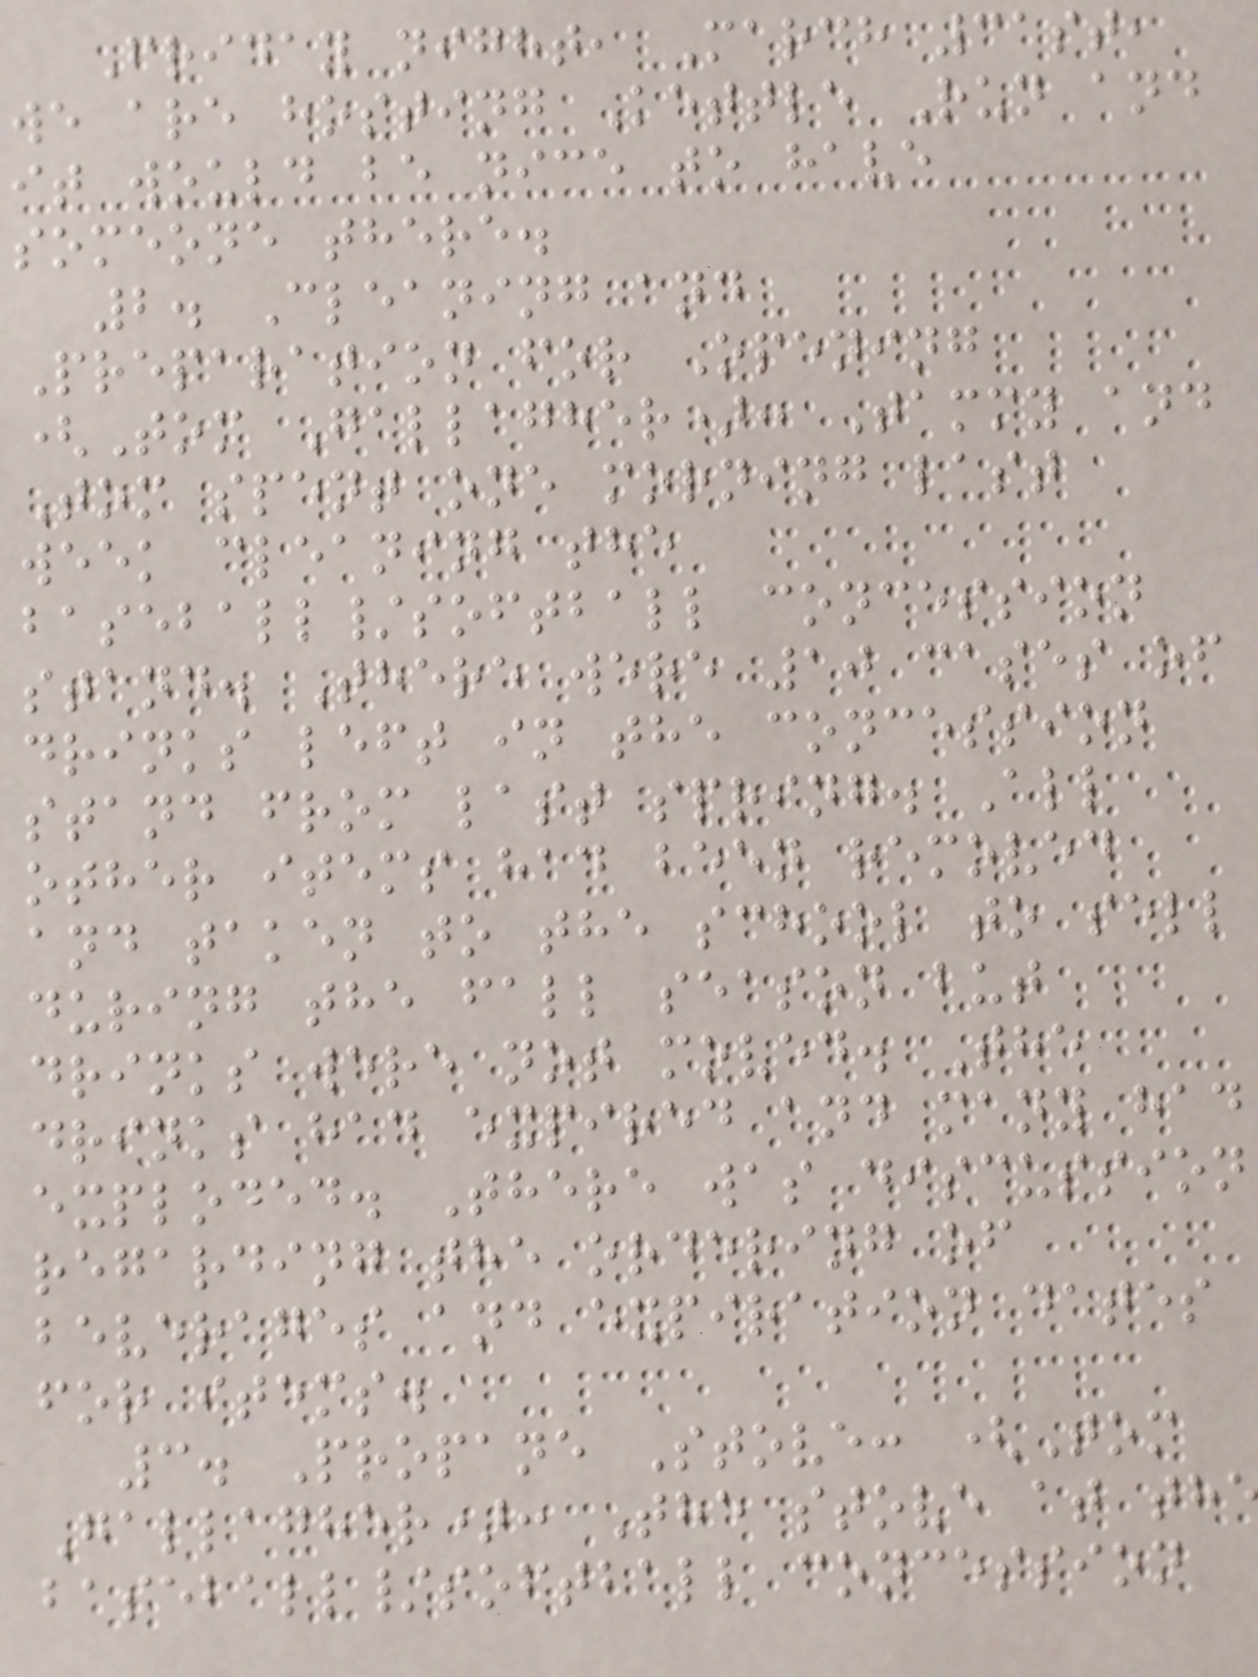Friday night, March 31st,
we are hosting Kettle Run and
it would be nice to have
someone there.
2. Cleaning and
Preparation for Opening
(Tom Gallagher): Tammy and
Tom spent one morning last
week cleaning the
baseball/softball concession
stand. There were 10 cases of
drinks left in the concession
stand from last spring. All
other items had been removed
and taken to the school to sell
during the fall season but
drinks were not moved. The
drinks had expired and many had
exploded. There was discussion
regarding the ordering of
beverages and expiration dates
for items.
3. Propane Stove: (Tom
Gallagher): The stove at th
baseball/softball concession
